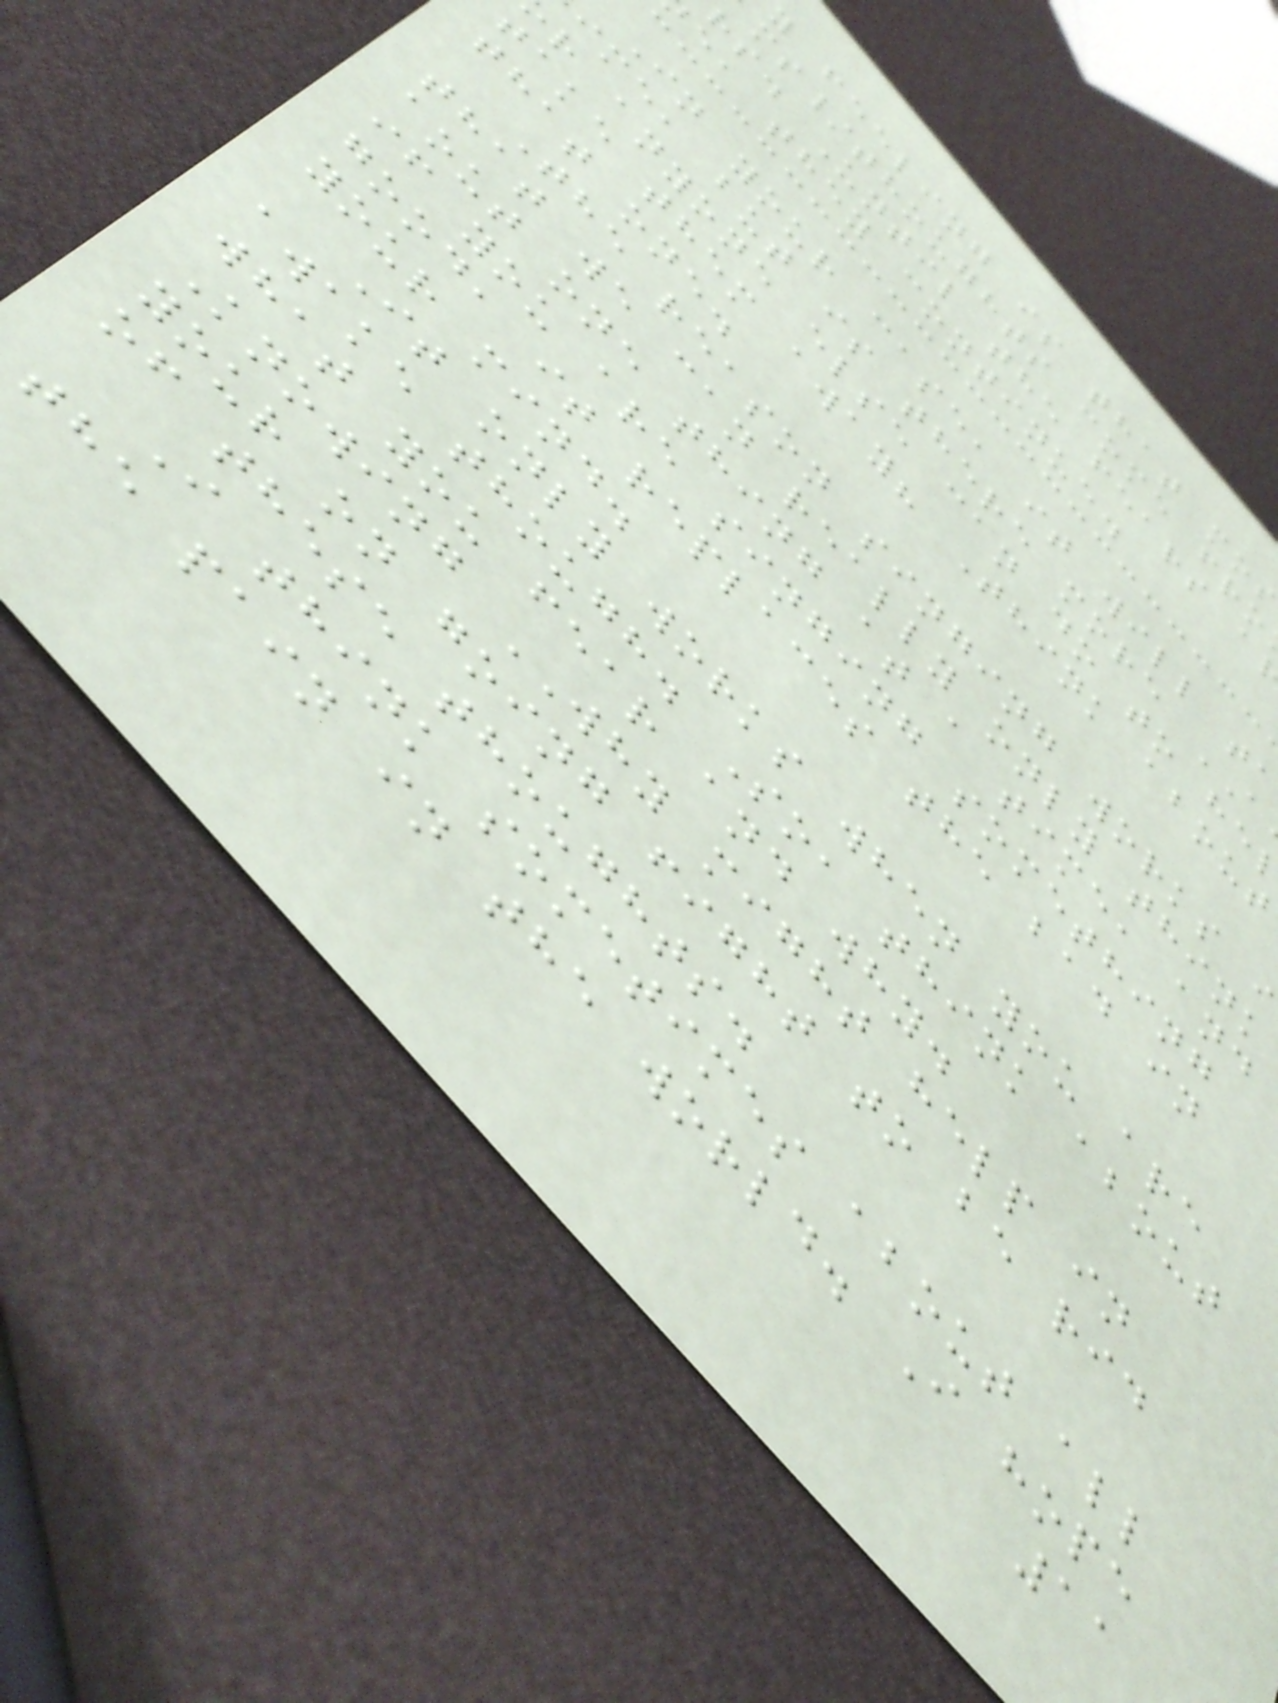y feeling is that mos
ms/thoughts come fro
rs. Until the fears a
e, they continue.
In your case, it will ta
ime, but is there more
r anyone else can do to he
take them away? Think about
that one.
The reason singing works i
that we can really only think
aout one thing at a time, and
if you are singing something
good, it replaces the bad in
your mind.
It only works when you are
awake though. So, think about
what you fear and why.
Knowing WHY might help in
your on going fight to be rid
of these thoughts.
I think sometimes about all
the pain in the world. I hope
11
